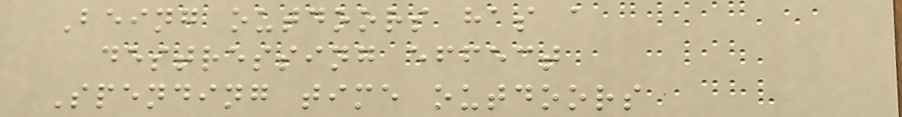Being outdoors has a
destressing effect
Spending time outdoors
